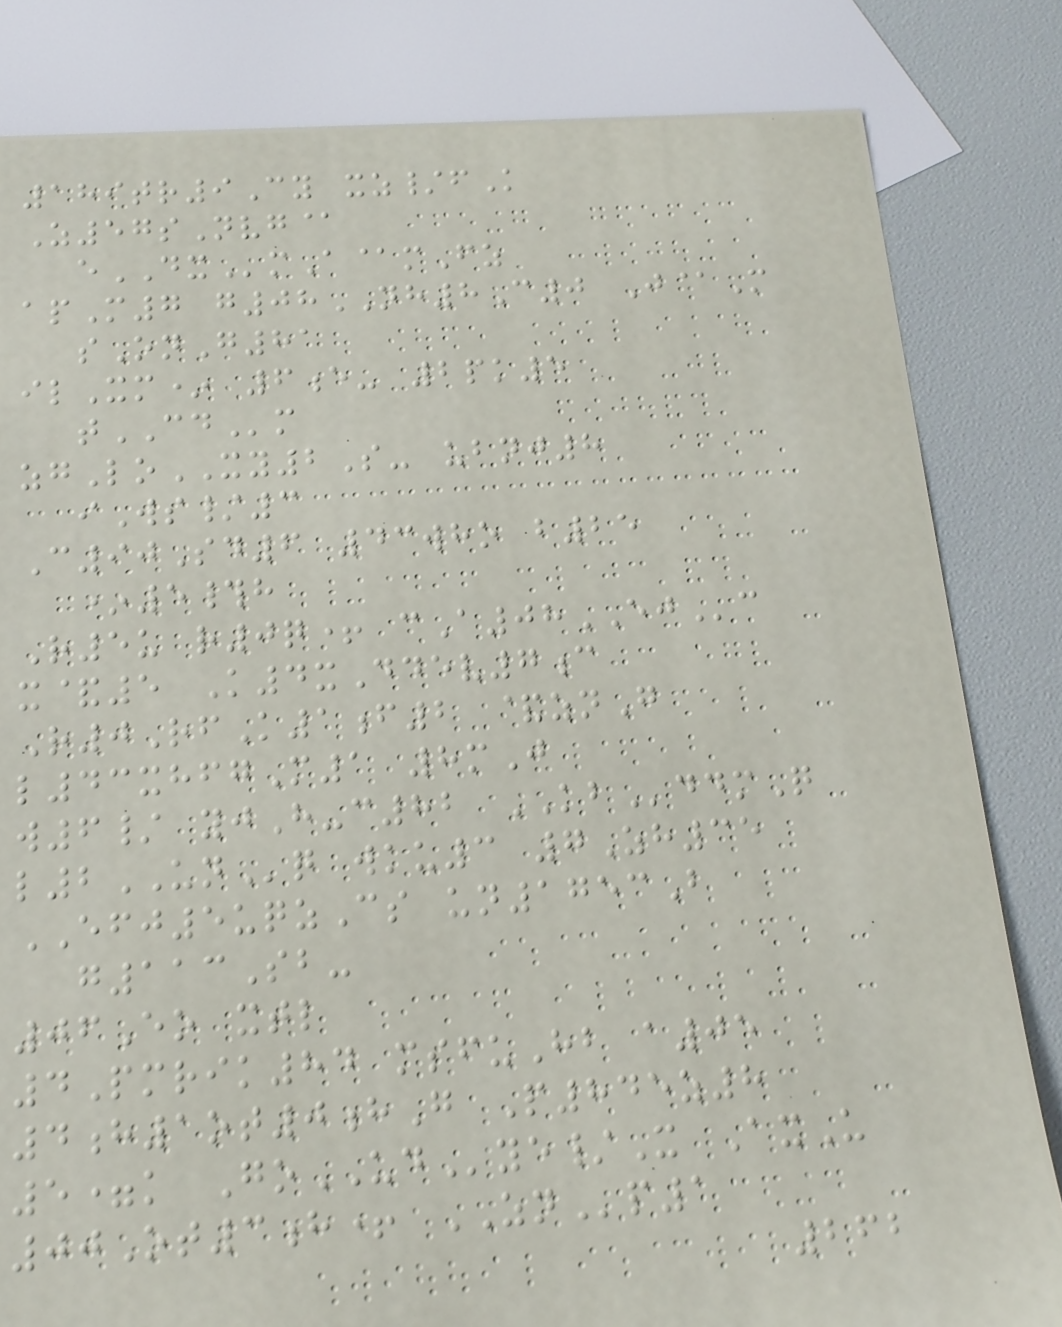189tr9Cy xz/fK
Z57sNvg@
eDXmA@mFz
apM7 g08NH8C0 J@M
sOnG81
ilXm* 6e- 2pk5
tCDm
zgLoXY2S- ubnj8
iWs/3
C90Sd6 43who b25
*5#h
R5u r0q+ cA08EJc
x&5 K4xDdev7c
R0RfK1f2 &znG
l43xhfgM1 8mJ
w6/ yjH-c82 KBddmQ
l2UNq wku3 7Zh35
EFJ5uqzCs un1753B
g113Sb-
06Eo xtl
4Pmrik84 msfuHb a05
4h1ot0hG P845z8
5=k GoUDye/X AxU
00Ot3h+ ZNp1
262
